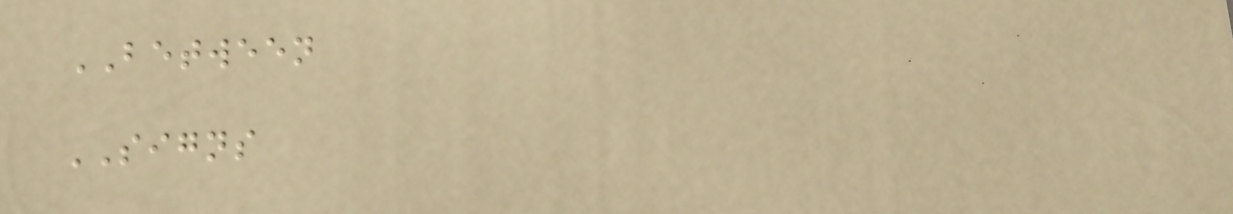BETWEEN
SIGNS
